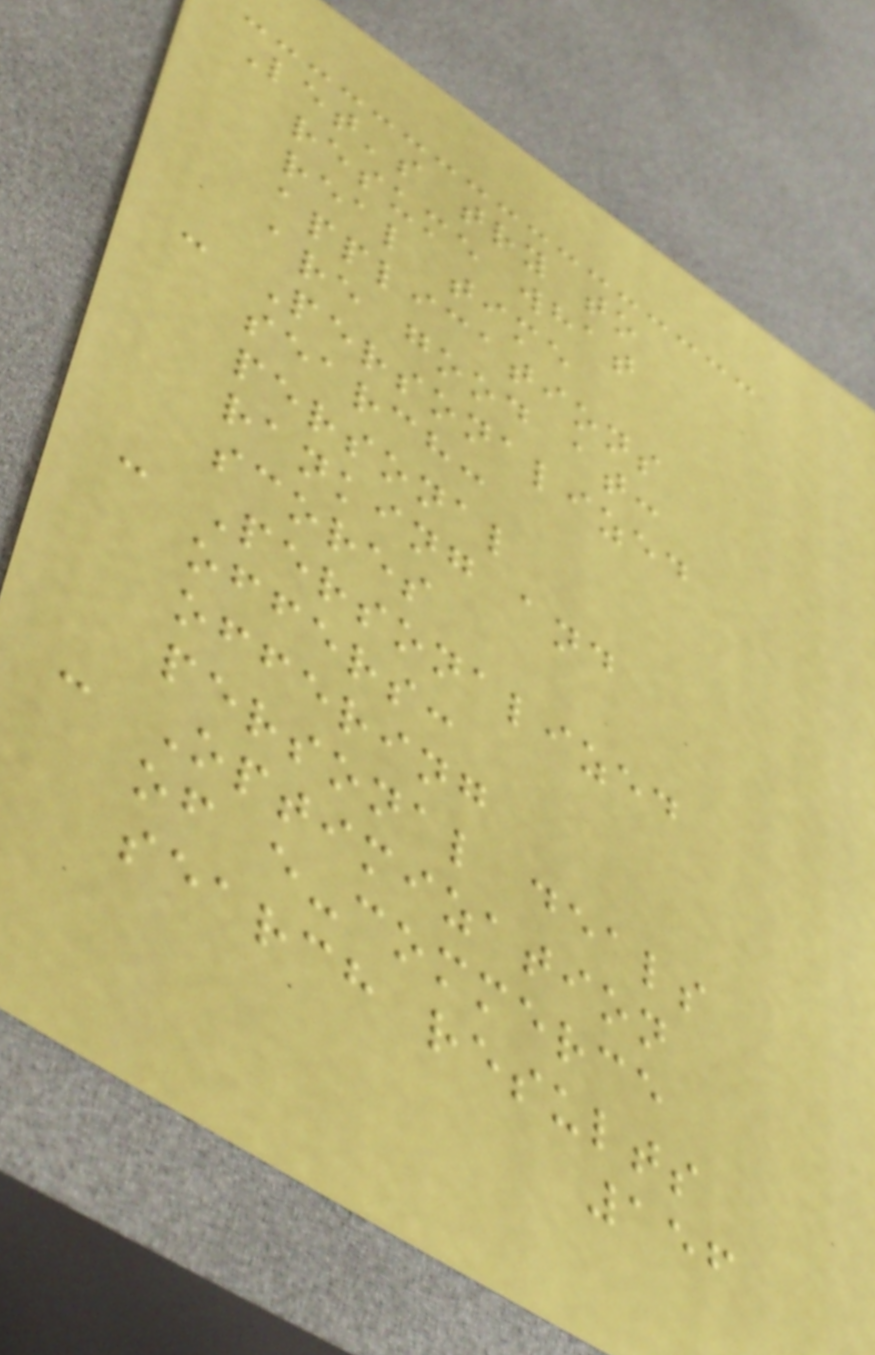Let's try to
resume what
real time
applications
are good at:
- Personalized
search:
personal
ranking and
scores
- Personalized
offers:
offering
personal deals
- Optimization
of e-commerce
search results
156
